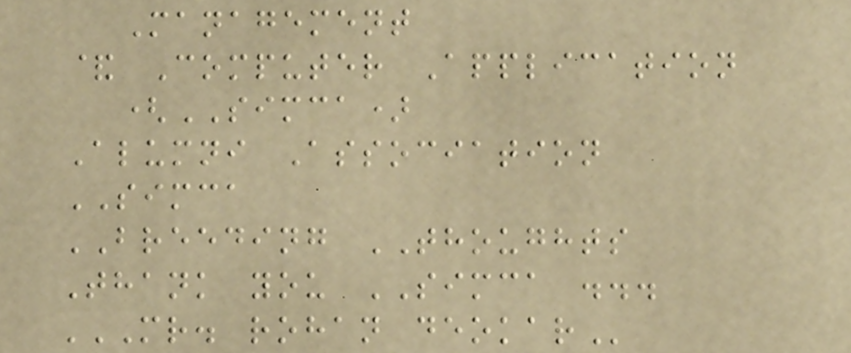Management
& Computer Application
(SIMCA)
Alumni Association
SIMCA
BREEDING THOUGHTS
Thank you SIMCA ...
MR. ROHAN DEOKAR
